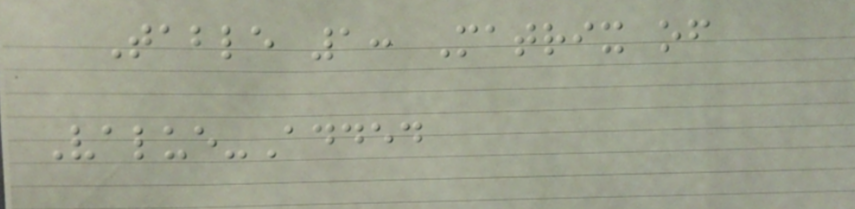Table 1: Matrix of
Value-Added
